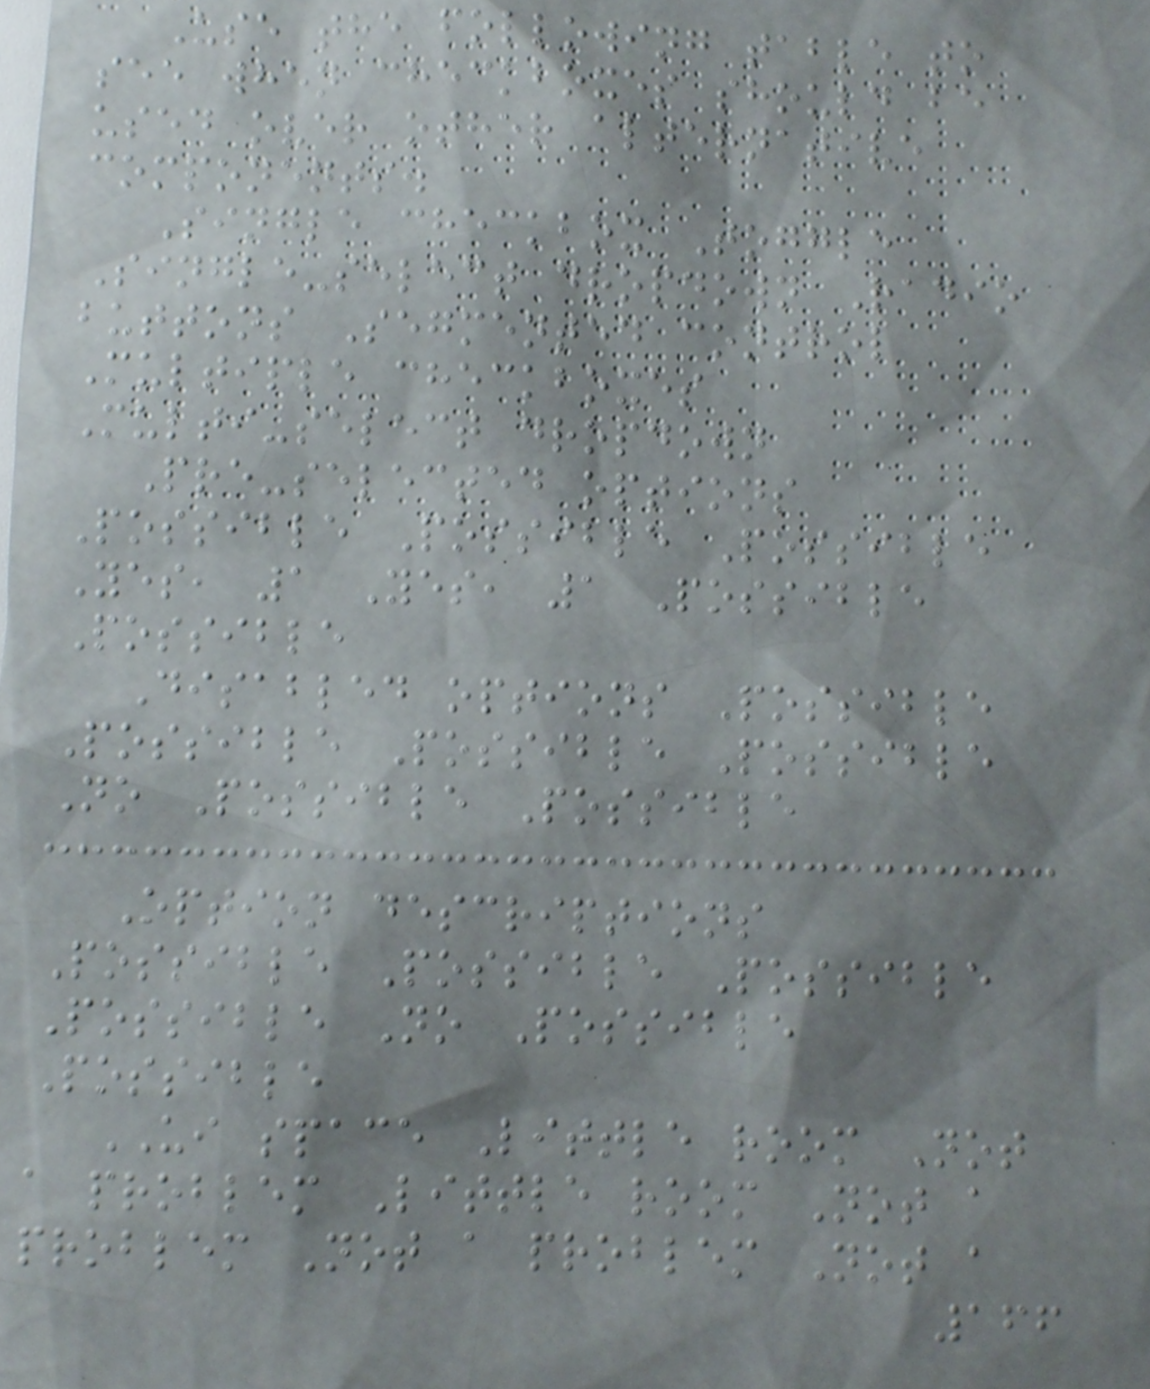Use the following table to
see when checkboxes should be
used over other alternative
components.
Single checkbox Toggle
Single-select dropdown Radio
buttons Segmented control
Multiple checkboxes
Multi-select dropdown
Pre-selected options
Possible Possible Possible
Yes, 1 Yes, 1 Possible
Possible
Disabled options Possible
Possible Possible Possible
No Possible Possible
Option descriptions
Possible Possible Possible
Possible No Possible
Possible
UI space Little room Not
a problem Little room Not a
problem Not a problem Not a
166
